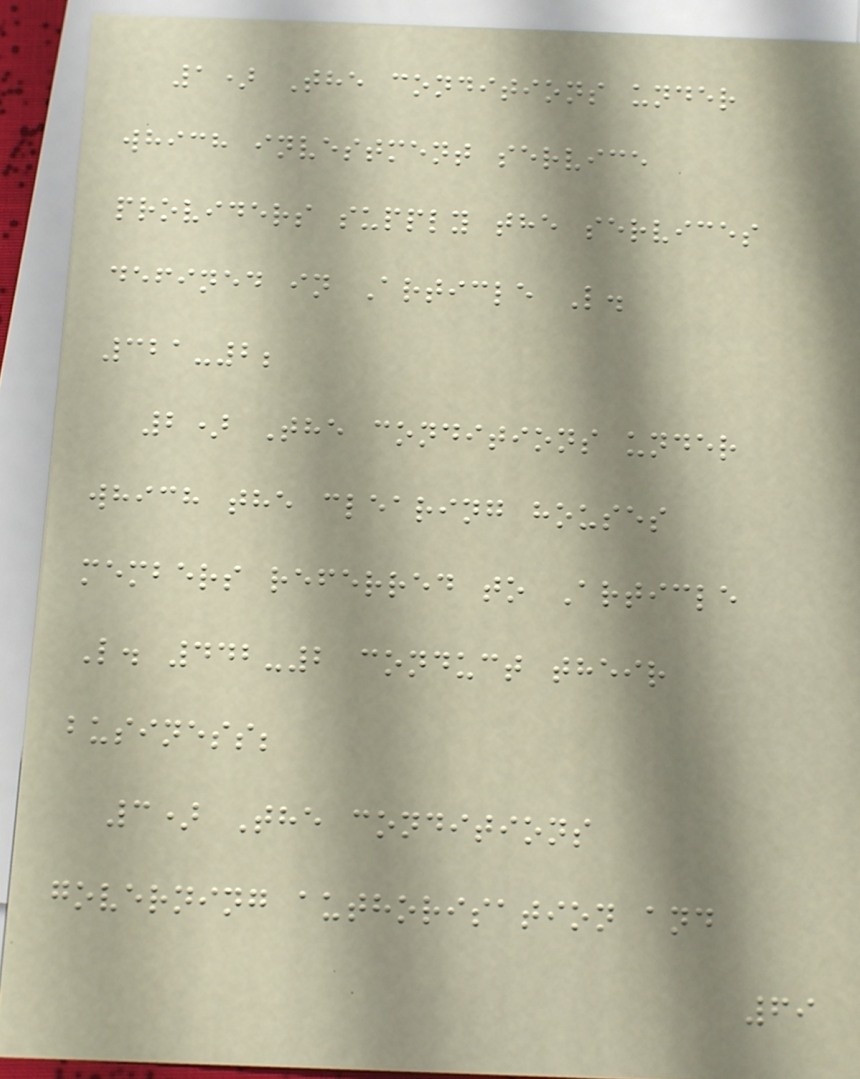1) The conditions under
which investment service
providers supply the services
defined in Article L.
321-2;
2) The conditions under
which the clearing houses
members referred to Article
L. 442-2 conduct their
business;
3) The conditions
governing authorisation and
69
